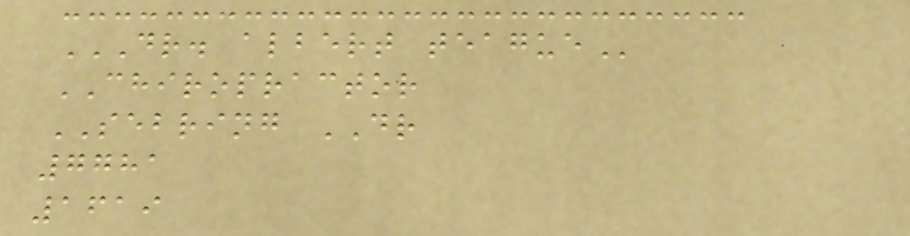DR. ALBERT TEAGUE
CHIROPRACTOR
SEBRING DR
7781
1619
